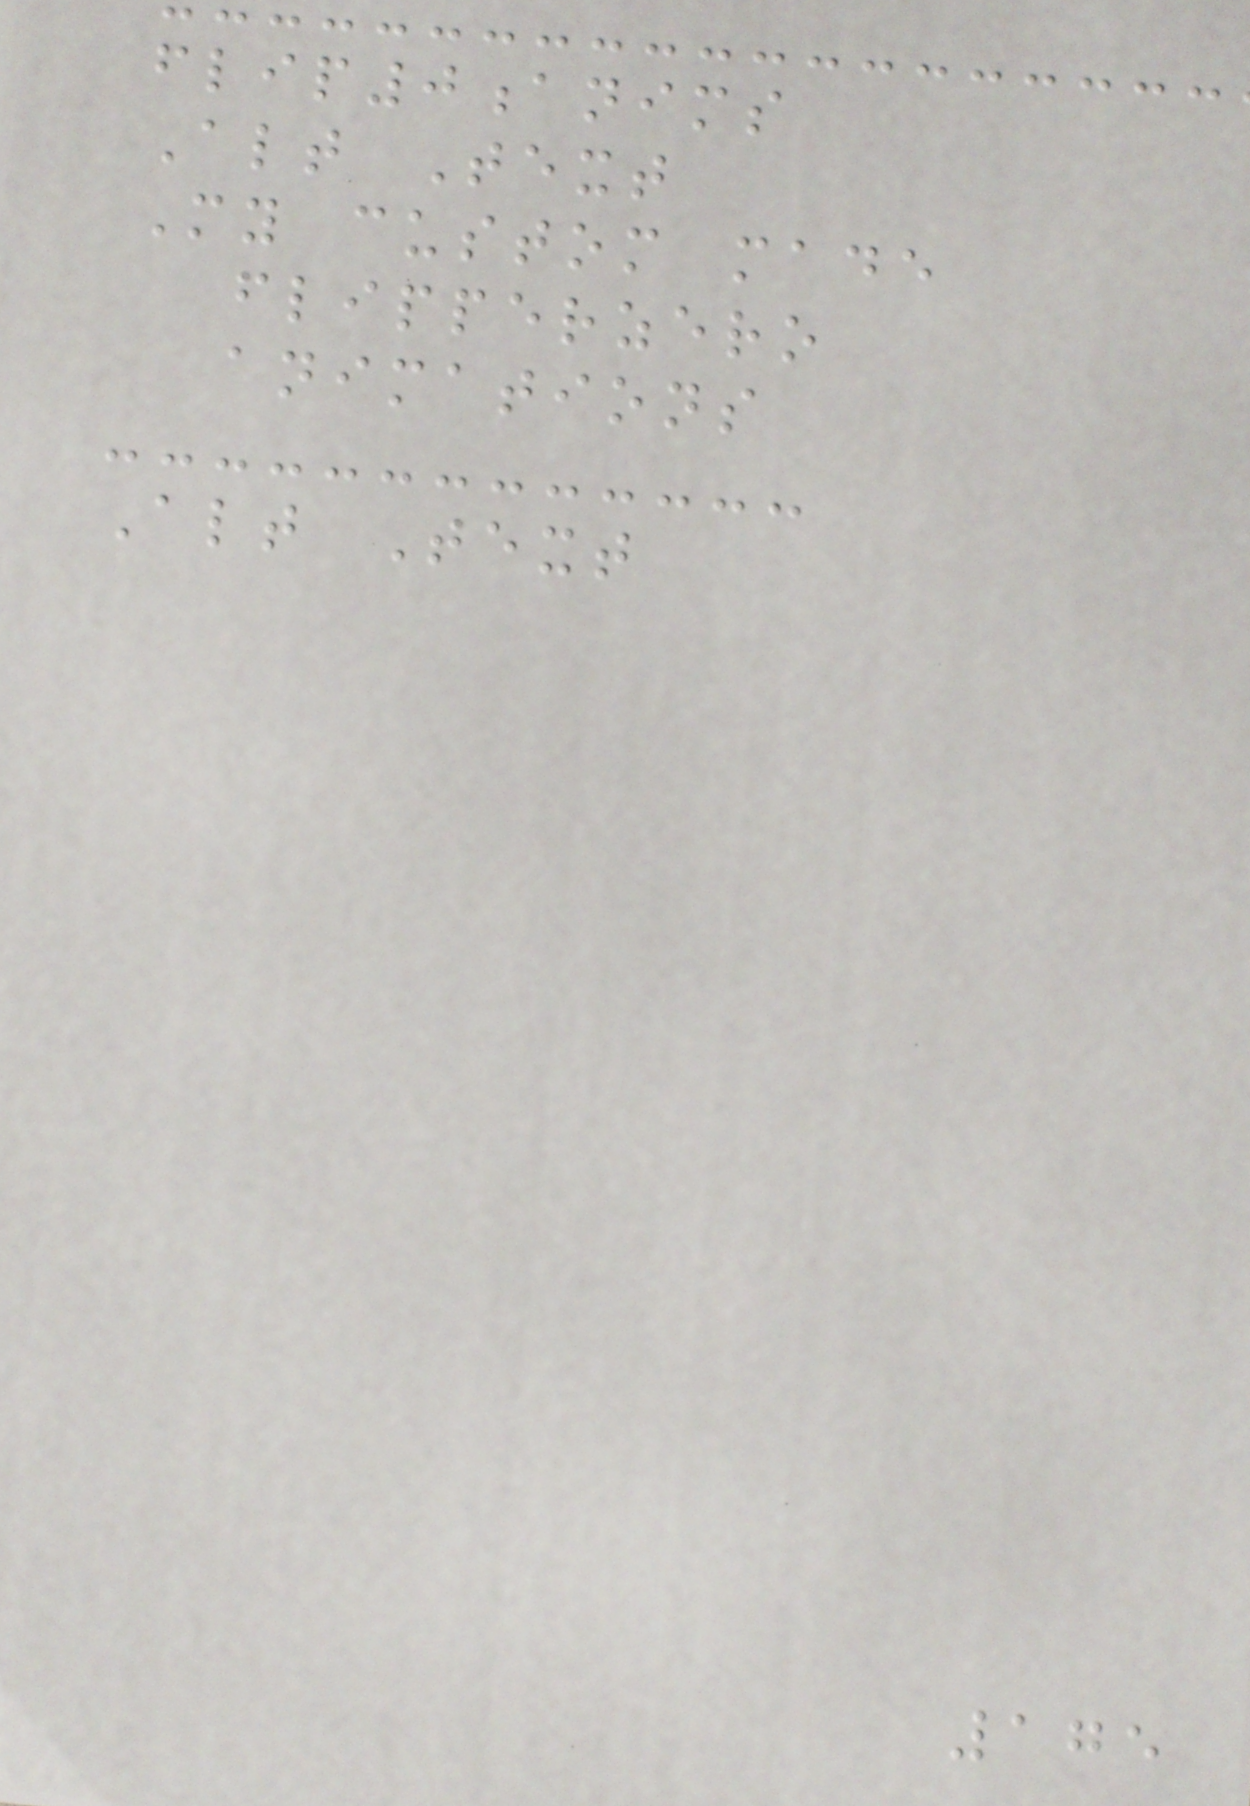flip0anims
Alt Text
My custom made
flipperzero
animations
Alt Text
175
